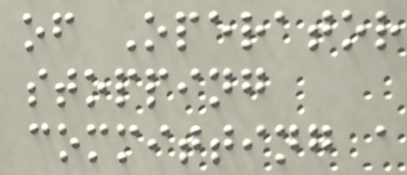of Operator
stopping
committing a
